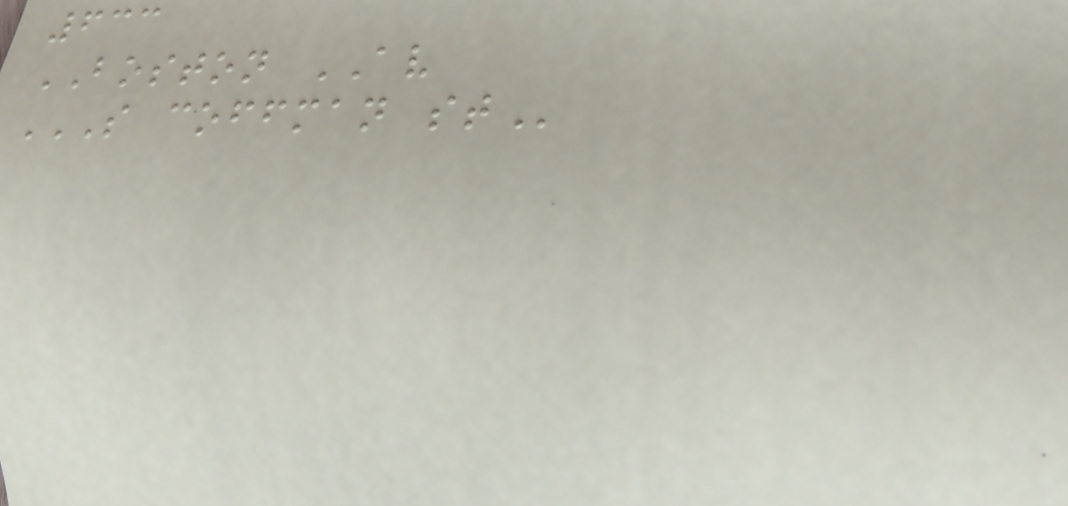633
BOSTON AV
S COFFMAN ST
